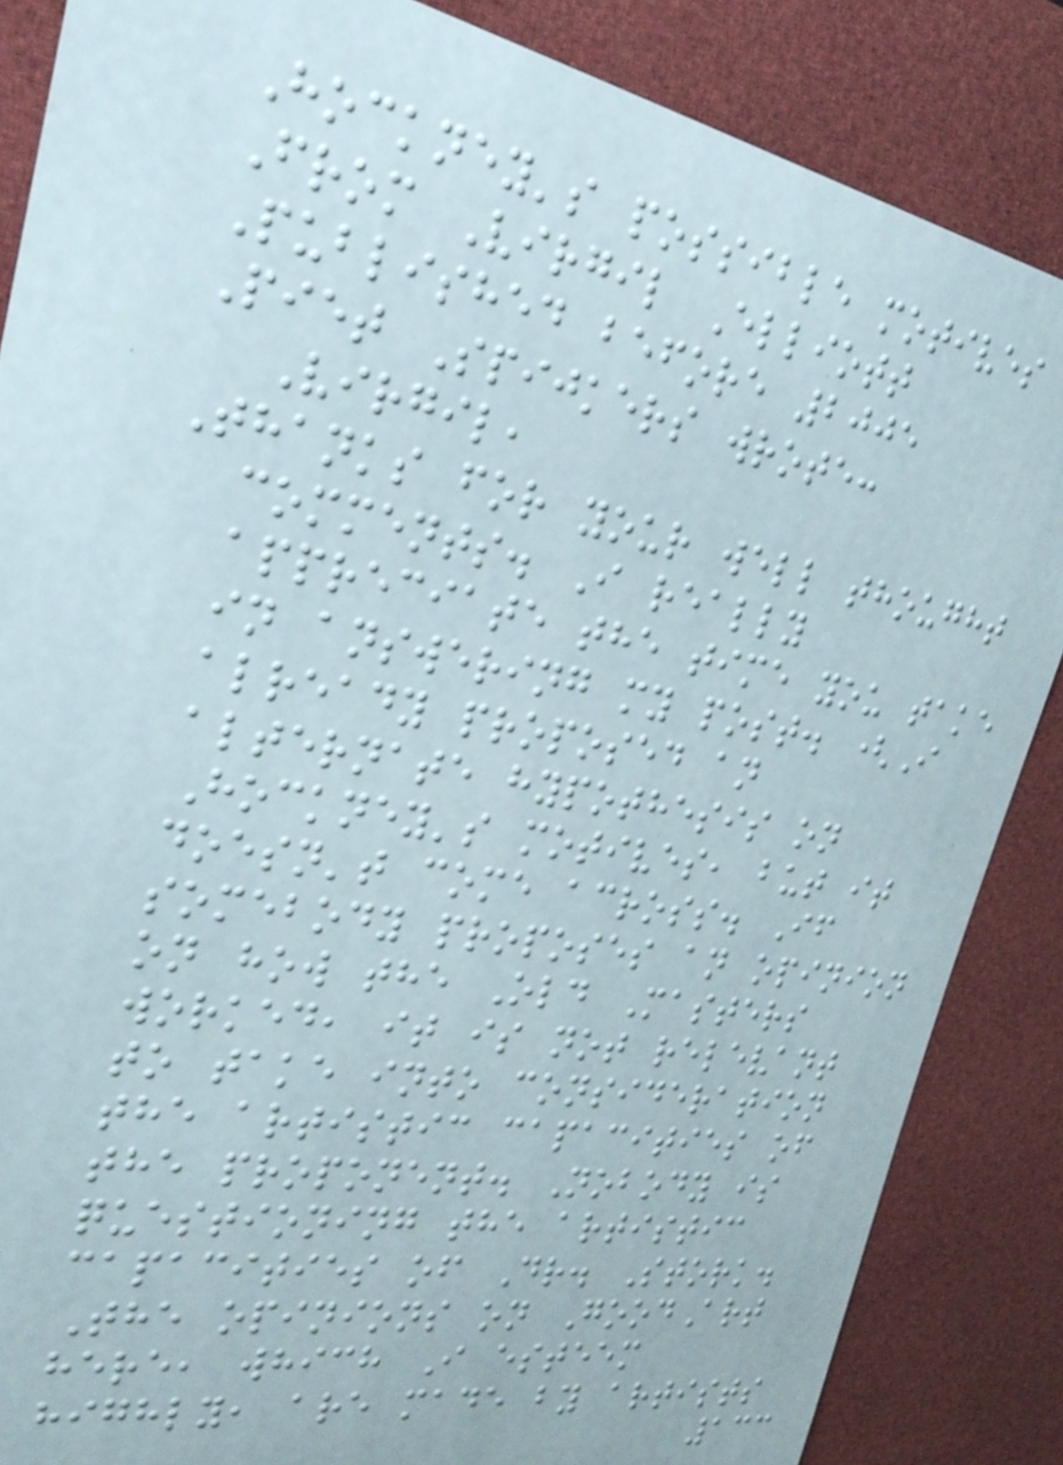Hockney's possible motives
From Virgil Elliott
Published before 2005
Piet Spijkers wrote:
Virgil,
Thanks for your well thought
comments. I really
appreciate the time you take
in answering my post. (I
already proposed an
alternate hypothesis on
Hockney's motives, but it
doesn't come across. If
somebody proposes an opinion
on how the Old Masters
worked, it is not relevant
to take into consideration
the artistic capacities of
the proponent. Nobody is
questioning the artistic
capacities of Dr. Stork.
The opinions on GoodArt
here, which I esteem
highly, are made by artists
133
